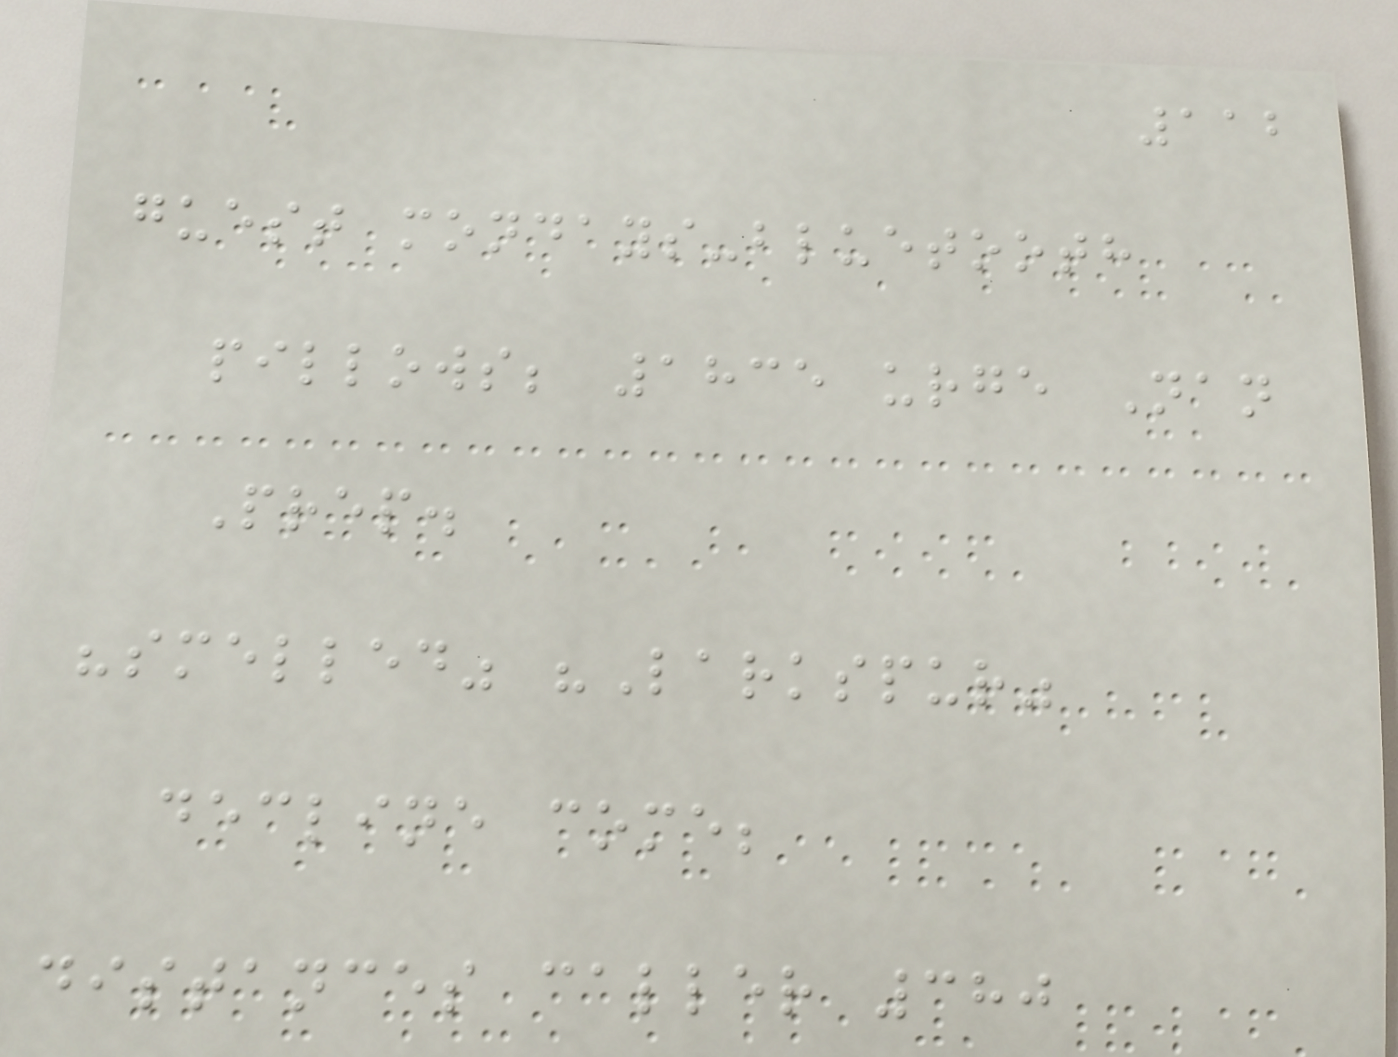112
guest mondays-bluetooth
pillows; 1835 urge Nan
Prep.
"smelled" "Larkspur"
decline come;
distances caller 380
